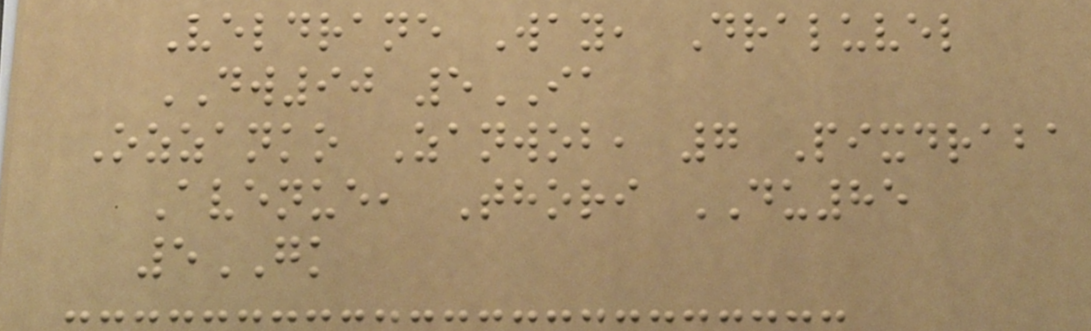Veldrane Way, Draluvel
DW90 5IA
Ozzanko Zanwob, 7 Pixdraba
Avenue, Thori DU85
5GK
